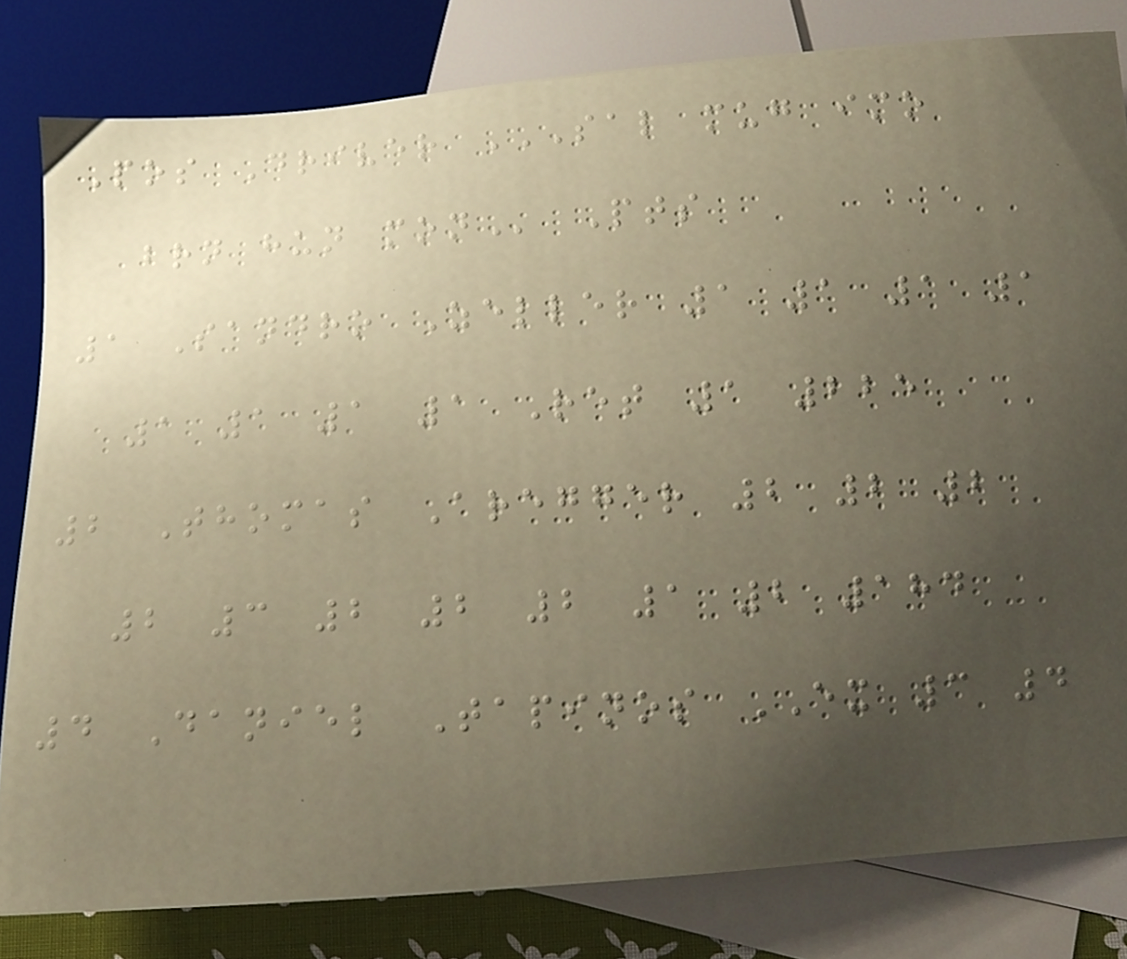Pos Driver SAL MUG IMO
BRN HUN MON Pts
1 Sandro Zeller 1 1 1 1
1 1 1 1 Ret 1 225
2 Thomas Aregger 2 2 2
2 3 2 2 2 1 2 184
4 Daniel Tapinos EX 3 4
